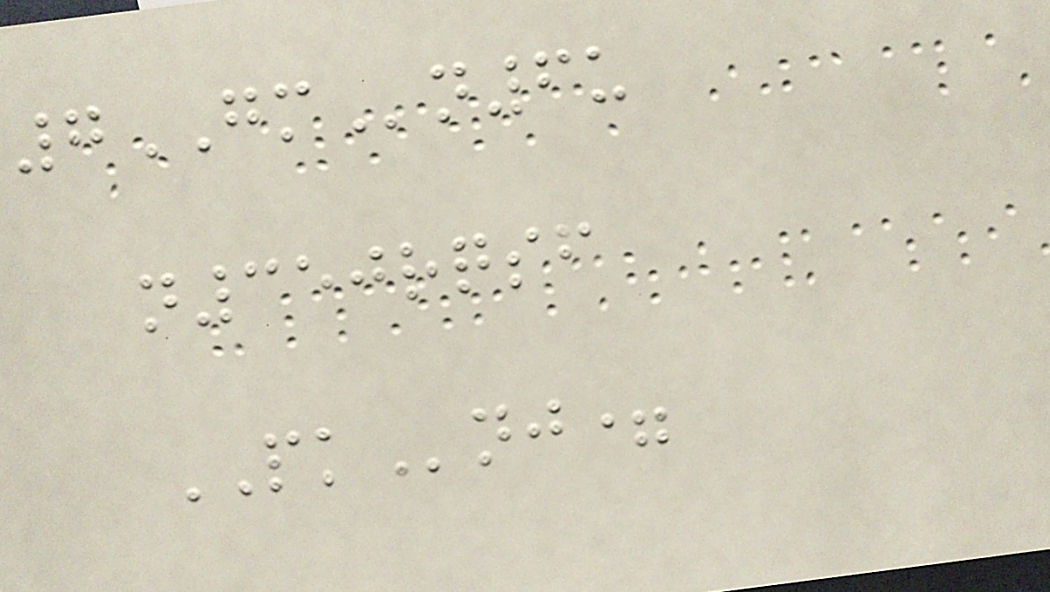7GMn6u
n350rqsf
PKnj=
